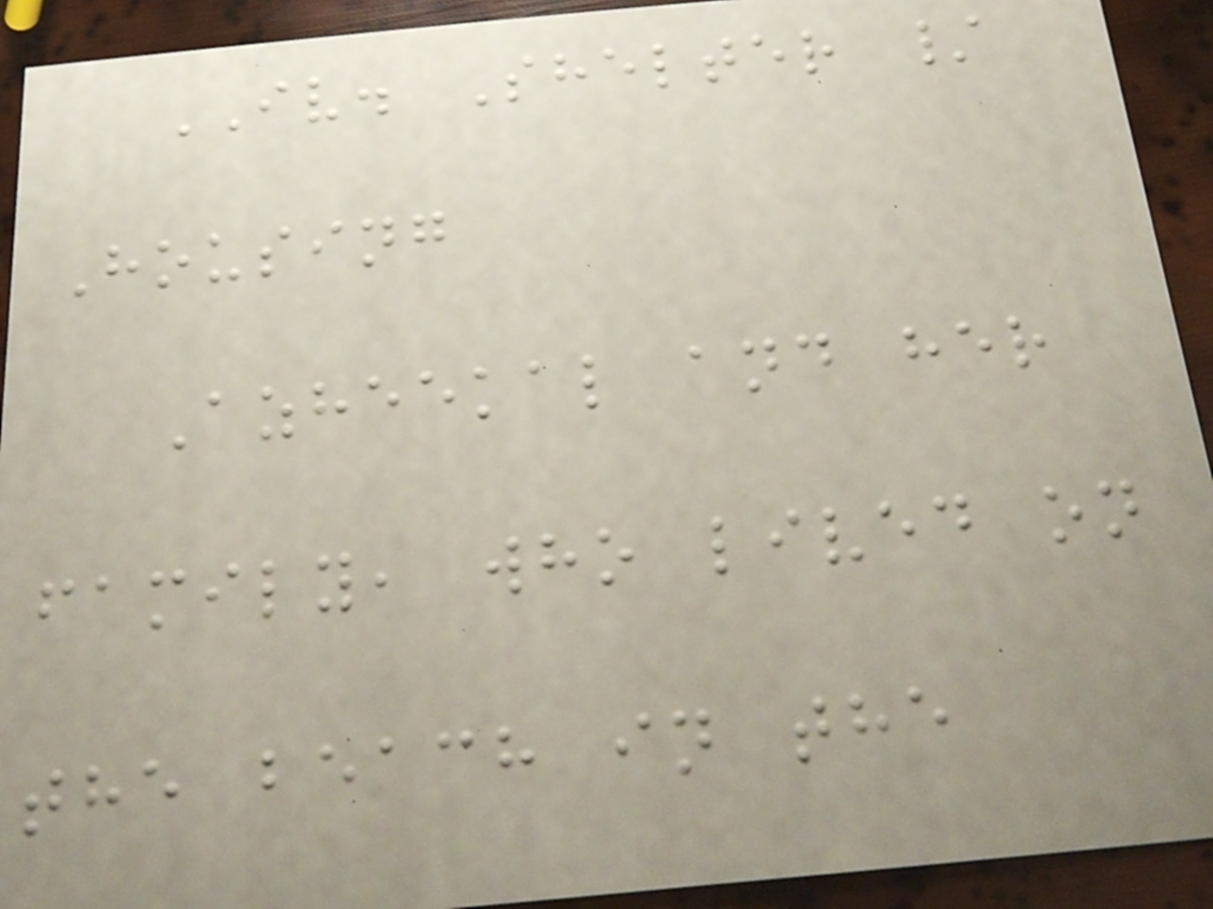IV. Shelter /
Housing
Azheekal and her
family, who lived on
the beach in the
